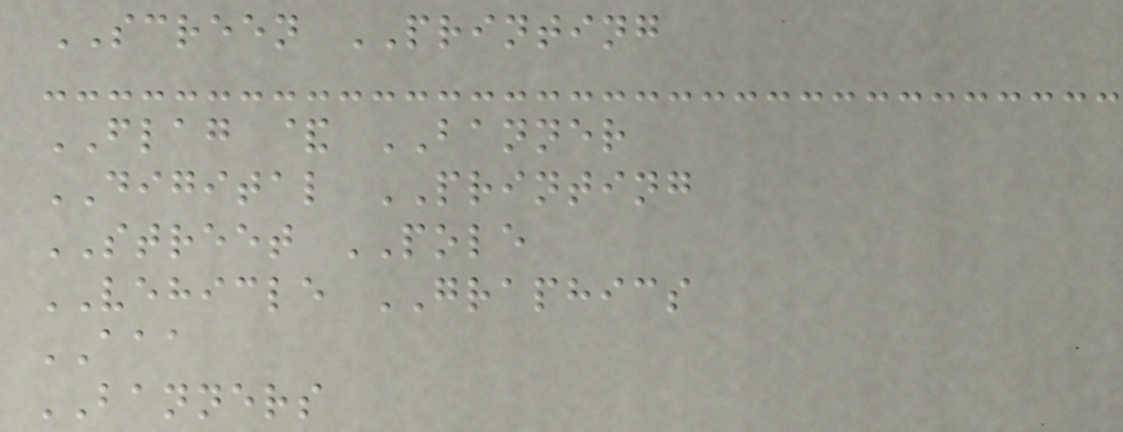SCREEN PRINTING
FLAG & BANNER
DIGITAL PRINTING
STREET POLE
VEHICLE GRAPHICS
AAA
BANNERS
